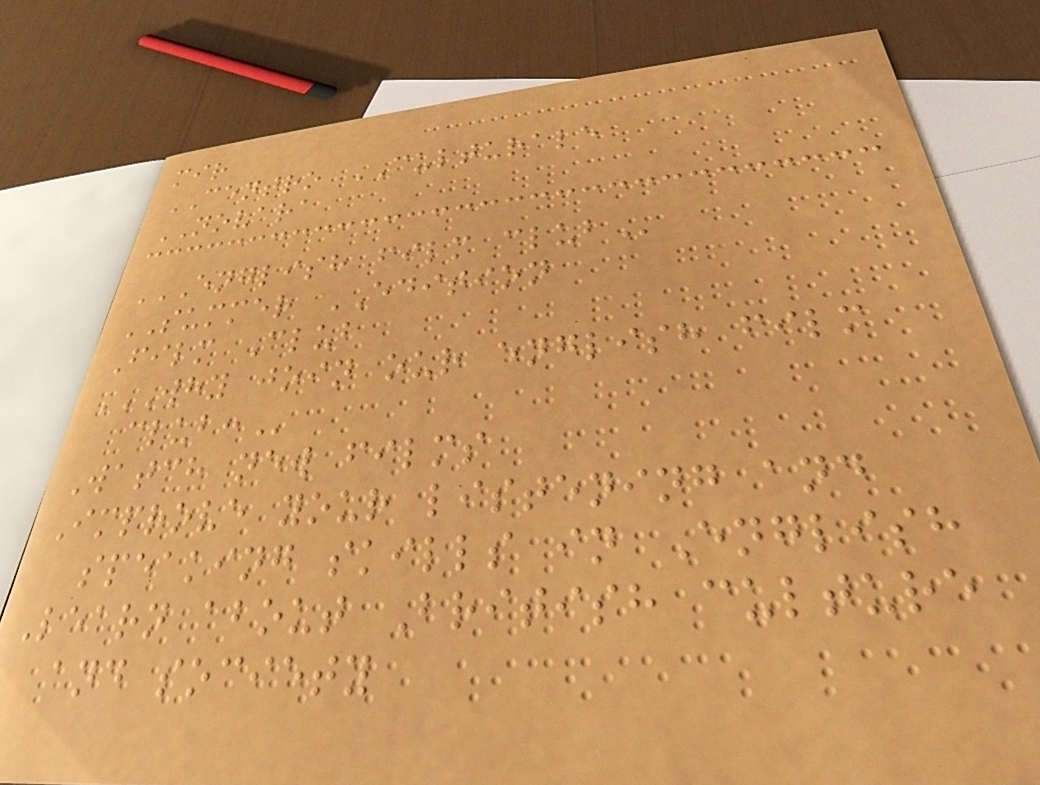mir
CENTRO CULTURALE
NOVARA
ENGLISH FILM CLUB
SUMMER EDITION
Film Club
WHY JOIN OUR ENGLISH FILM
CLUB:
Watch new films
Improve your listening and
speaking skills in English
Learn about British culture
and society
